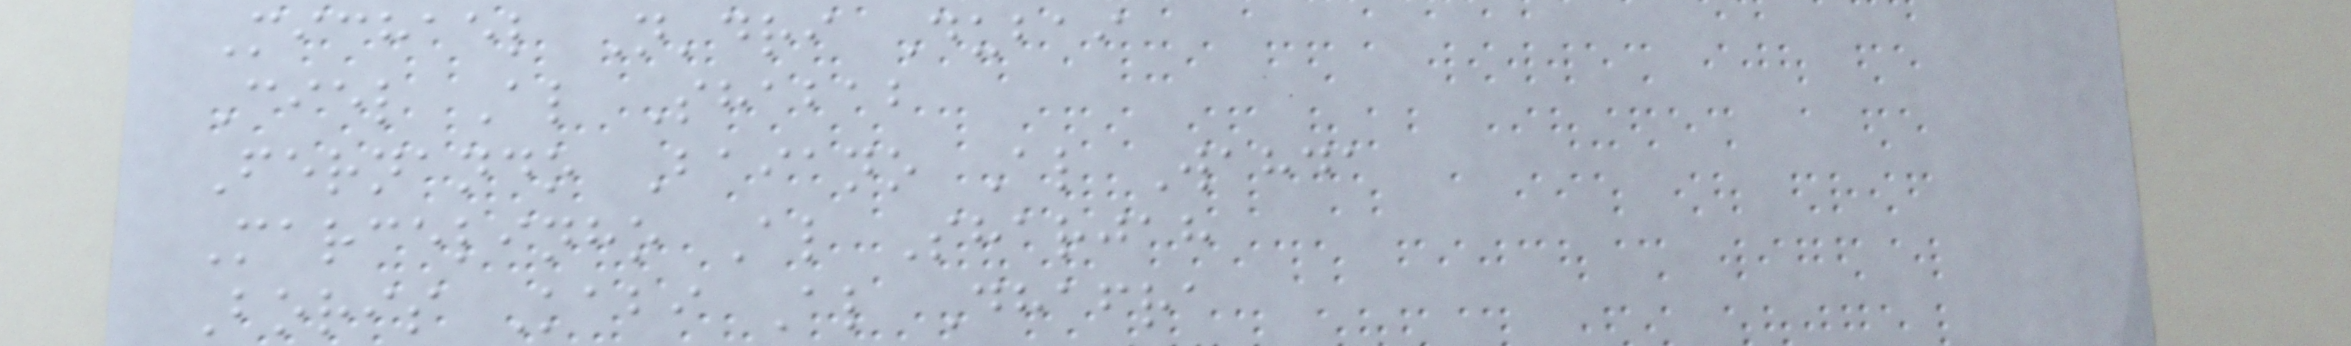Michael N'dri Dubai
Ciel Al Shabab
Fernando Baiano Al Wahda
Marcelinho Al Sharjah
Boris Kabi Al Dhafra
